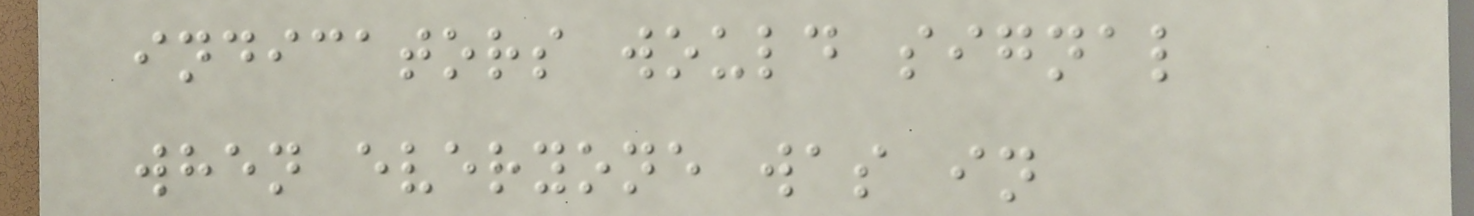indicators would signal
when everyone was in
